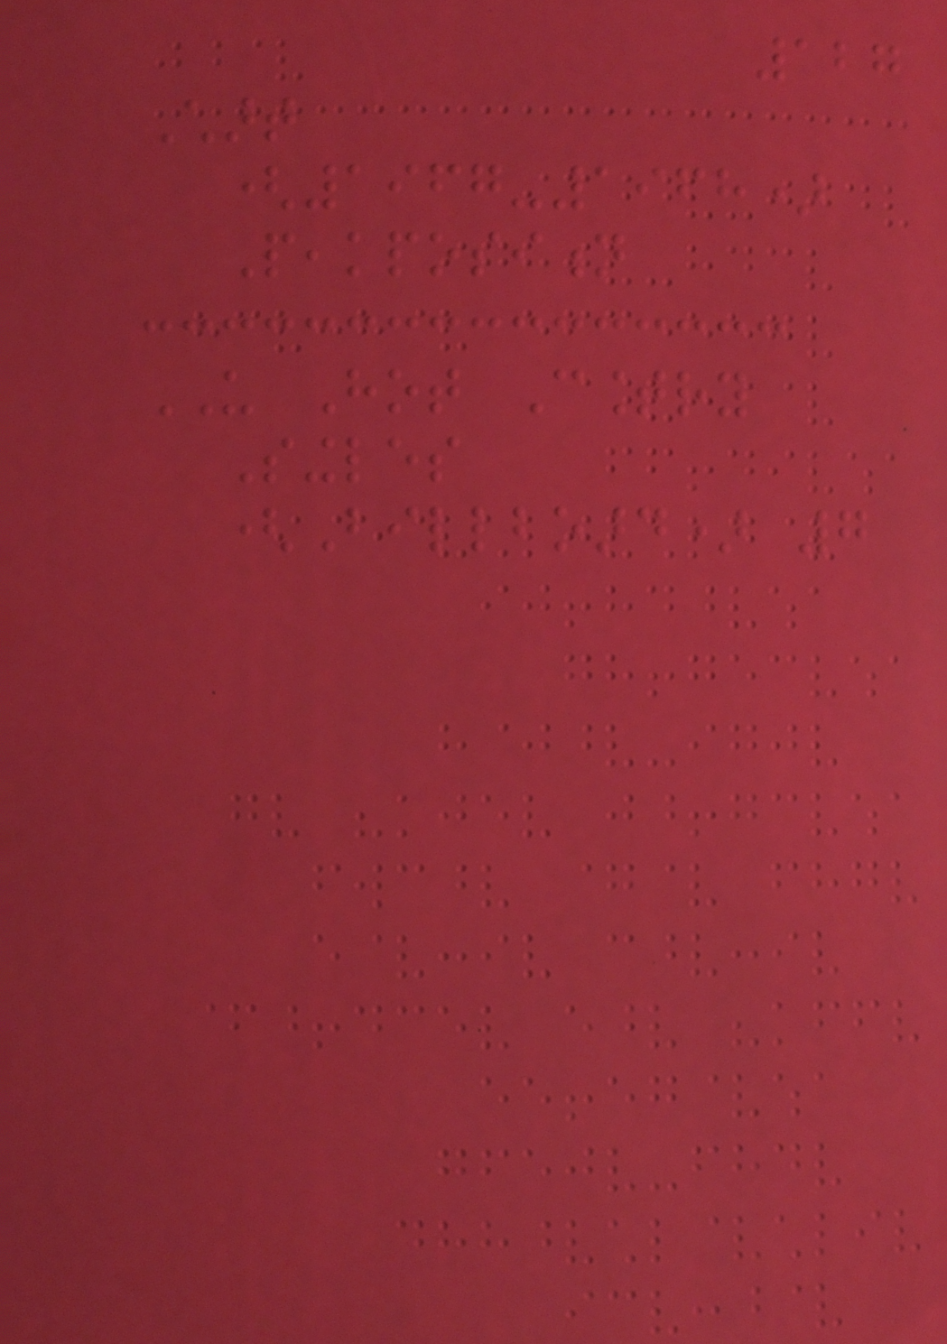127
Chart
(1967-1968)
Peakposition
US Hot Country
Singles
(Billboard) 7
